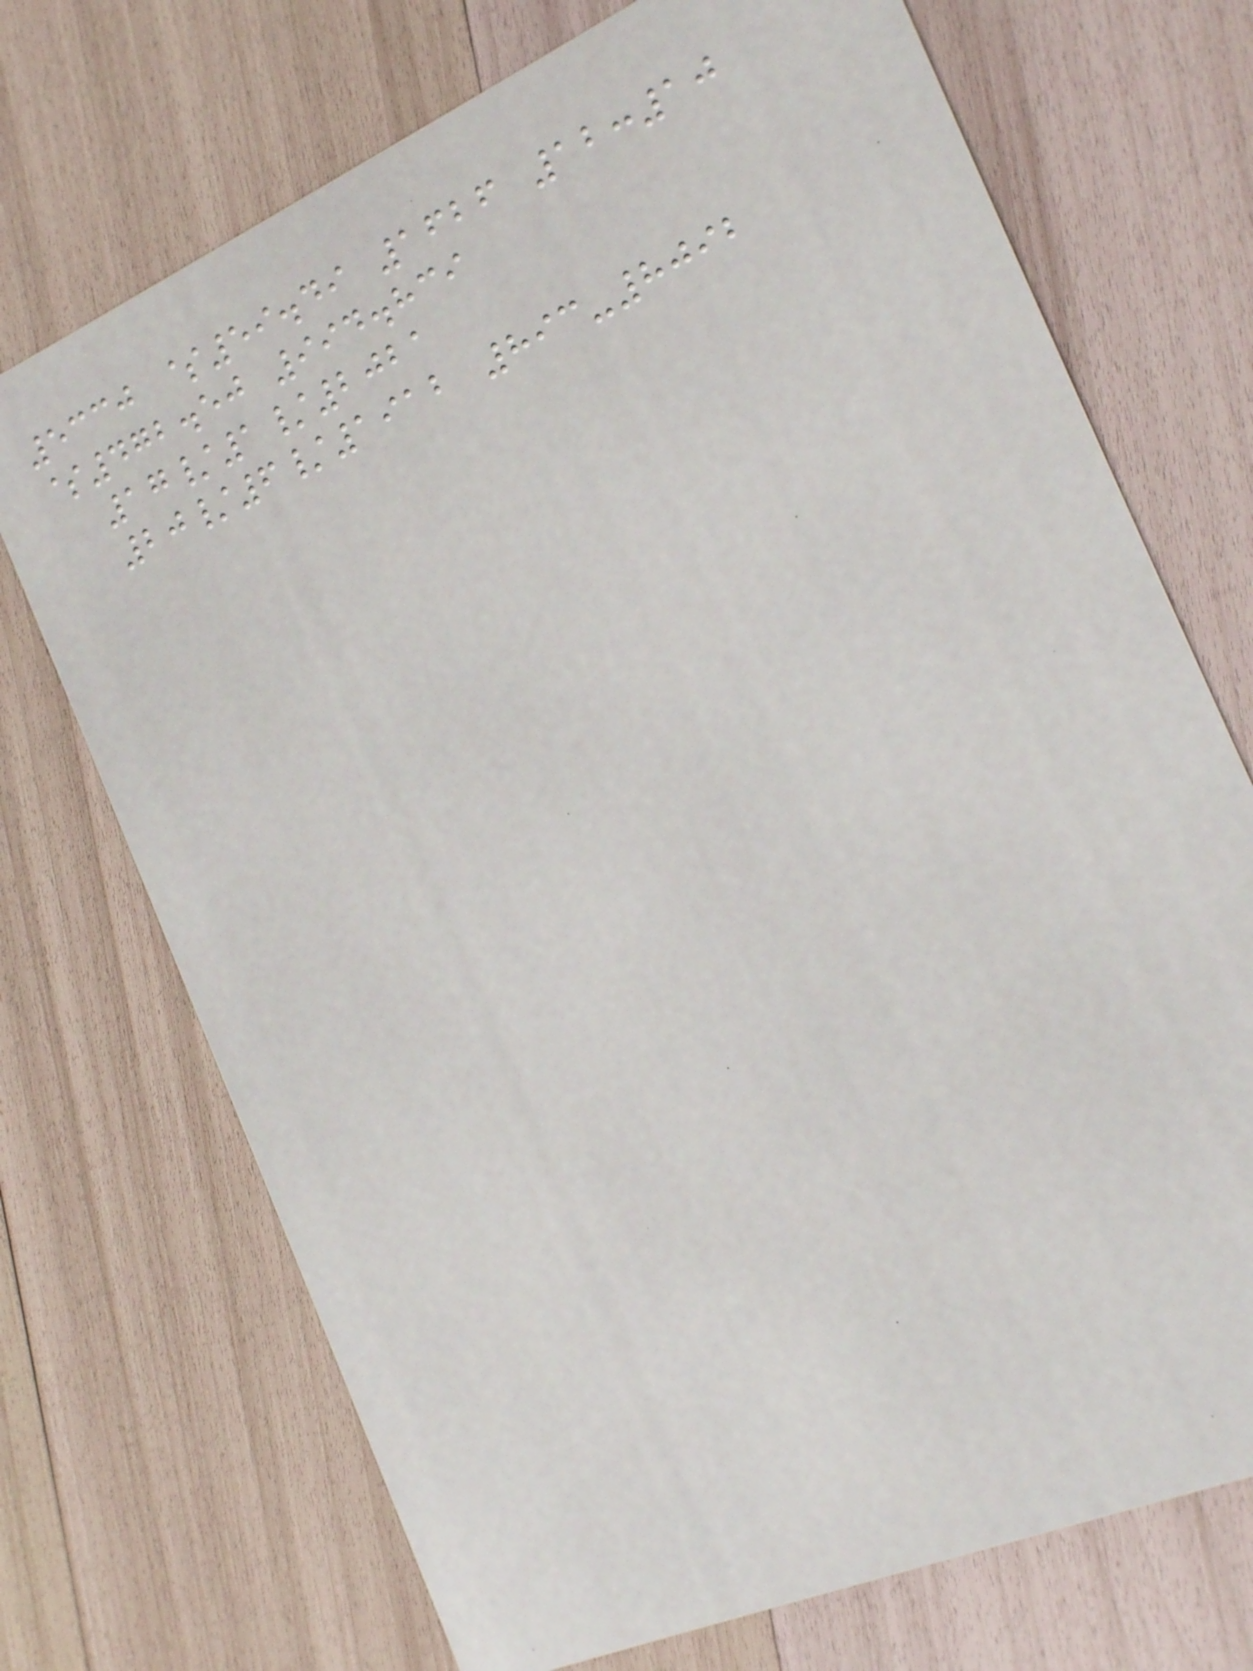5330 $59.49 1626 12:10
$472.50 994.839
17/1/2021
20/6/1912 893-8092
